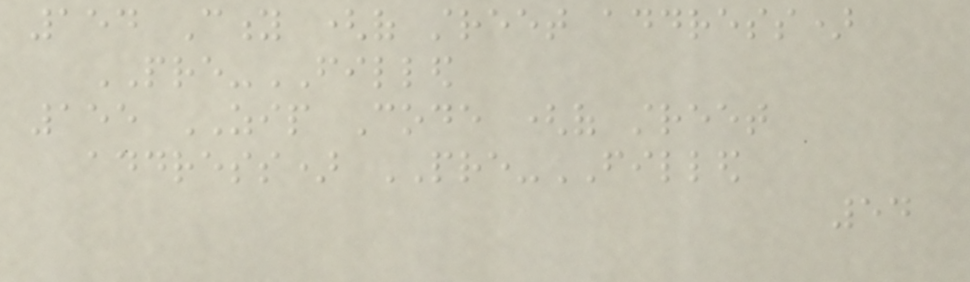154 City (of street address)
PRE-FILLED
155 ZIP Code (of street
address) PRE-FILLED
54
